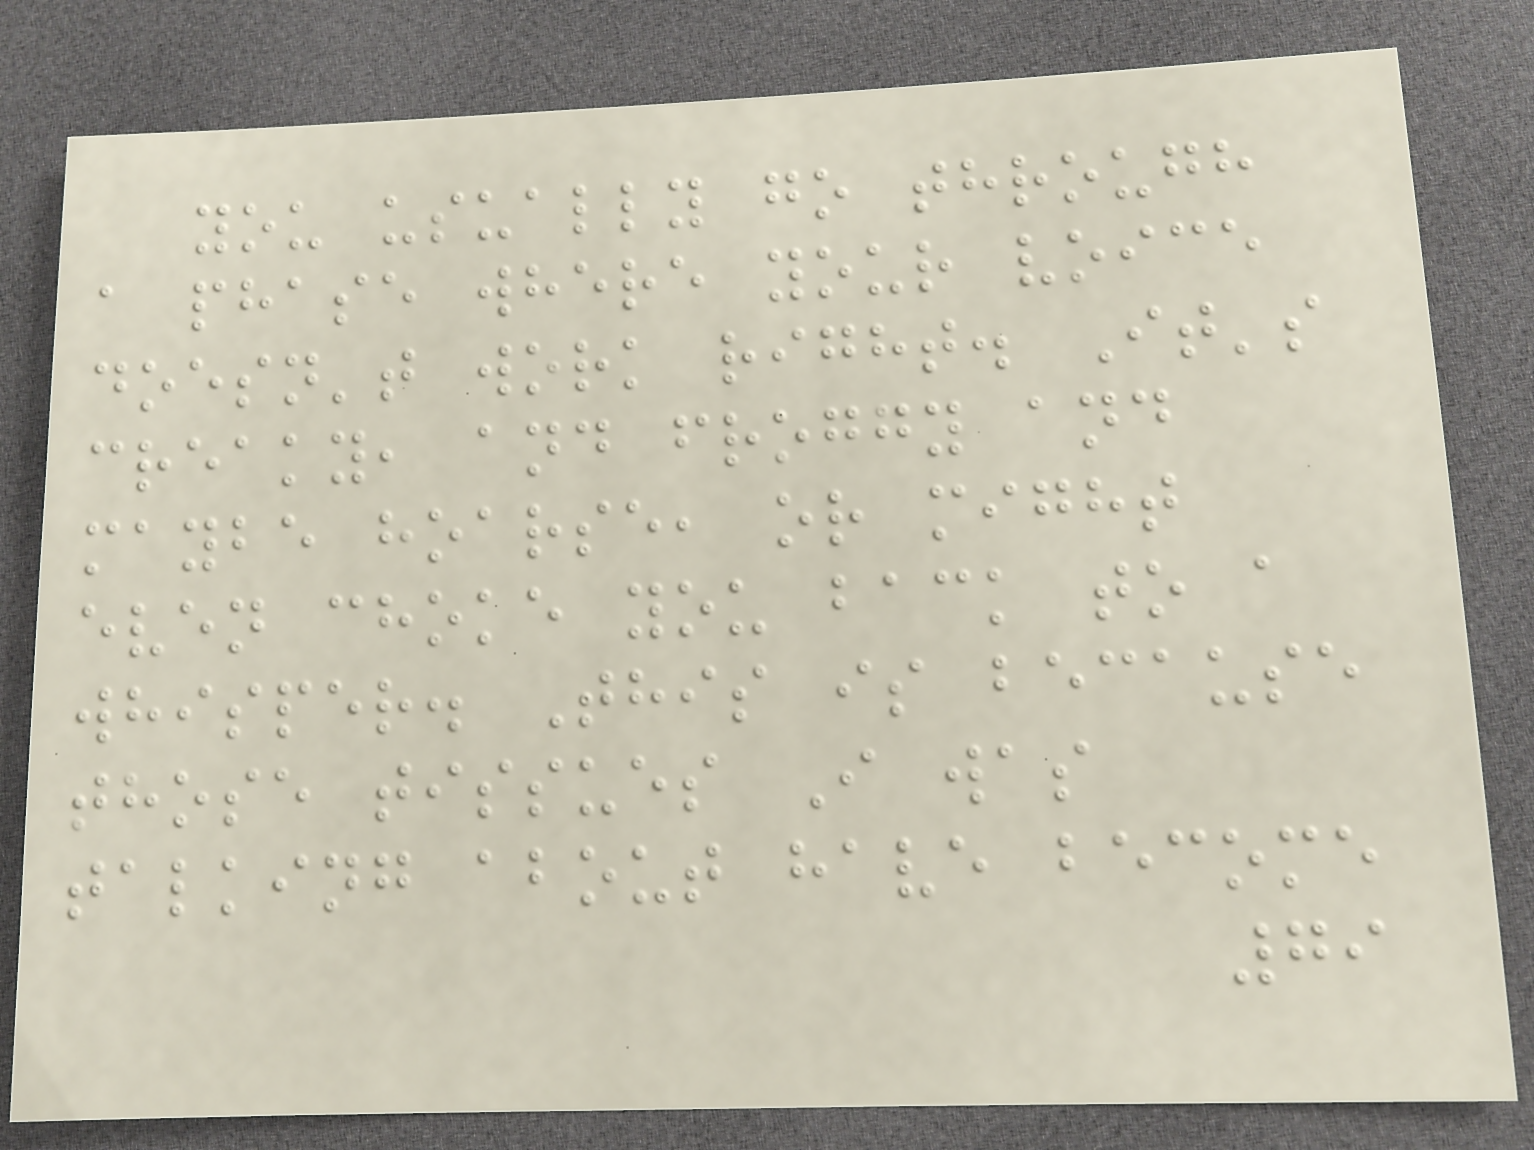you usually go through
a phase where your voice
doesn't work right. It's
creaky, and froggy and
maybe hoarse, or might
even choke you back to a
whisper. This is because
those tissues I was
talking about have become
79
